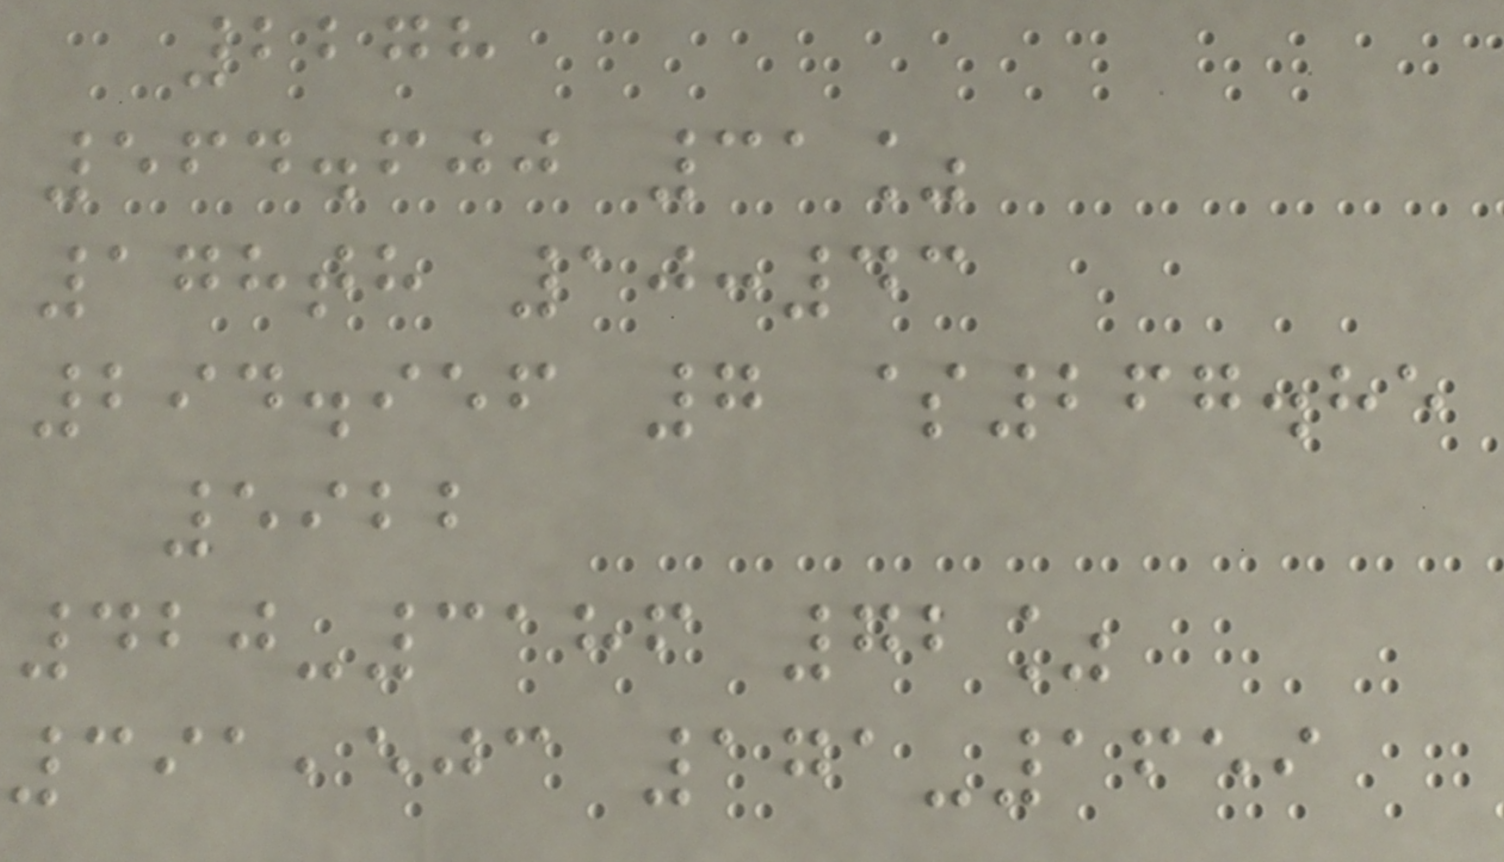2278
564.600 31%
178th 10:43
294.956 7 $267.85
5922
420-3186 72%
391,503 171-1659
